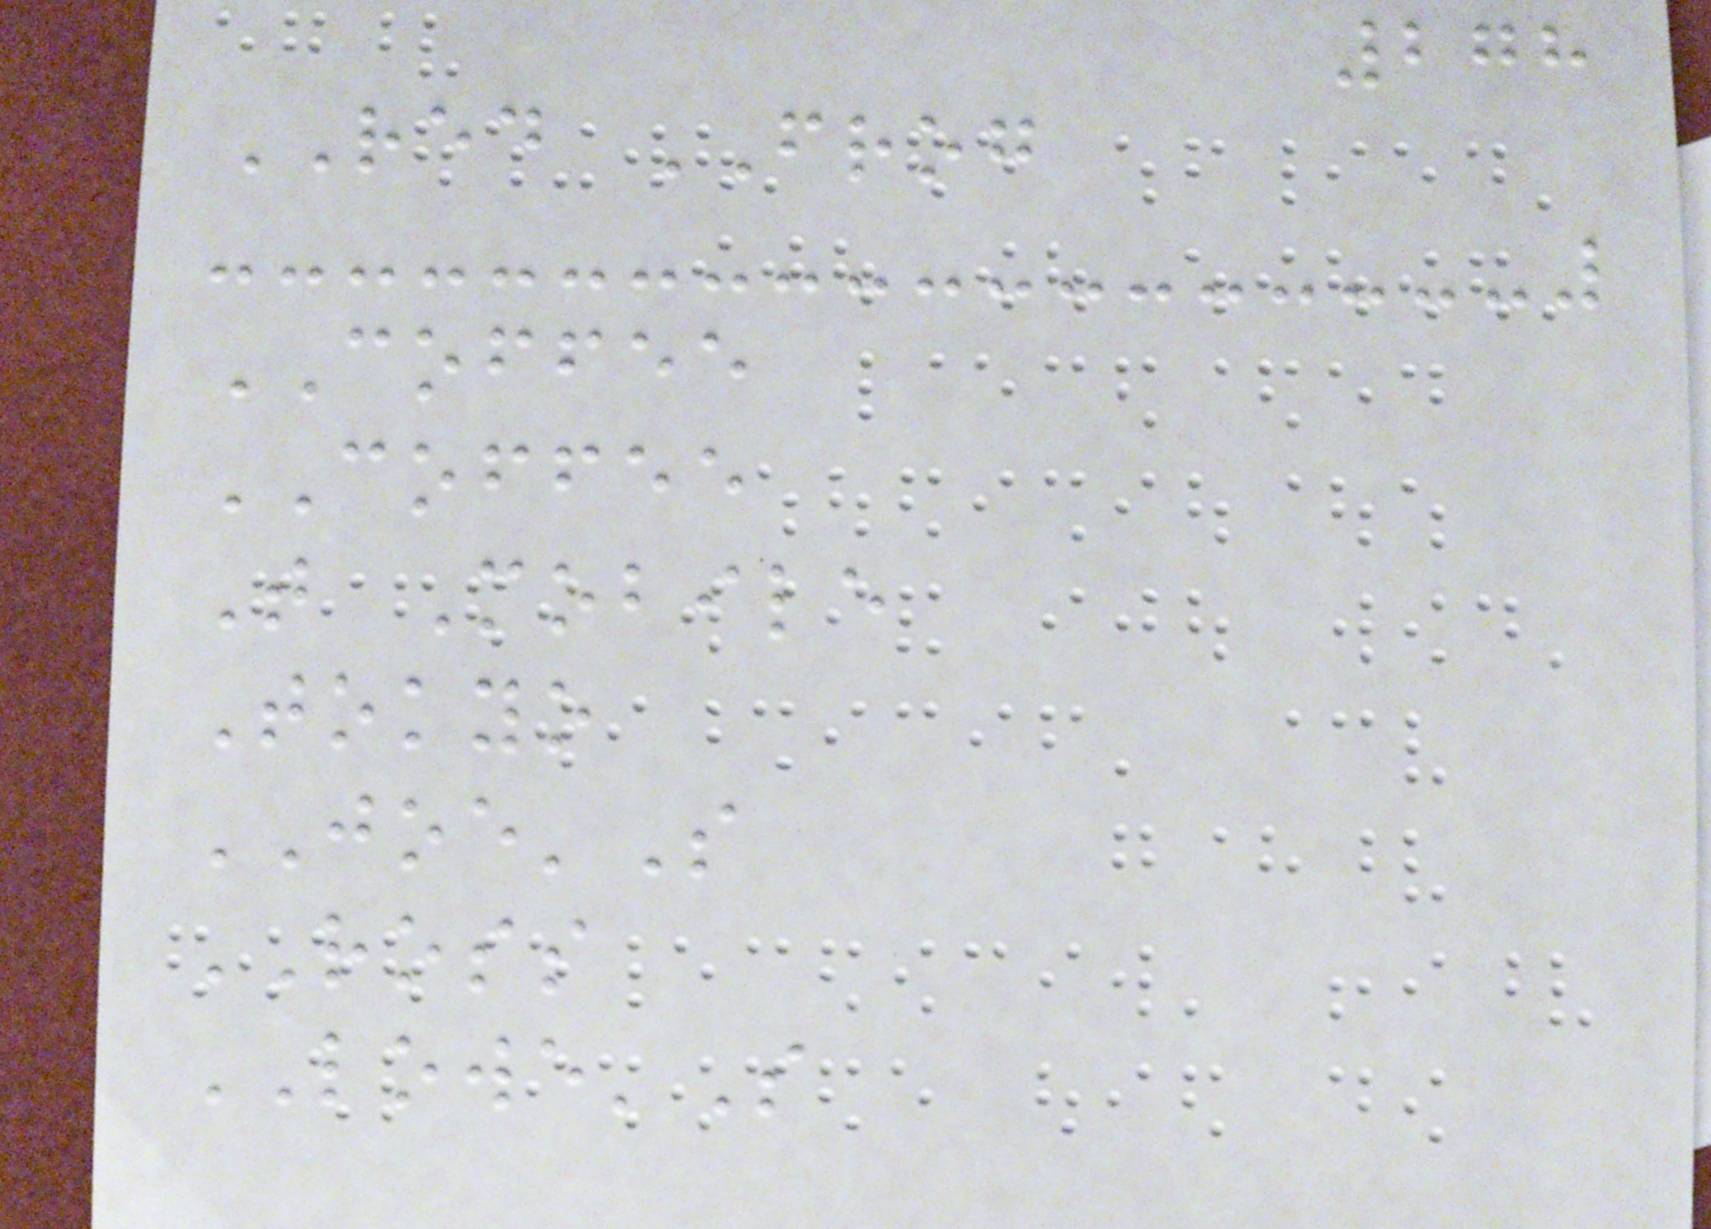278
RED FROG
COFFEE
COFFEE
T Mobile
Tokyo
JOE'S
ROSS
LOWE'S
